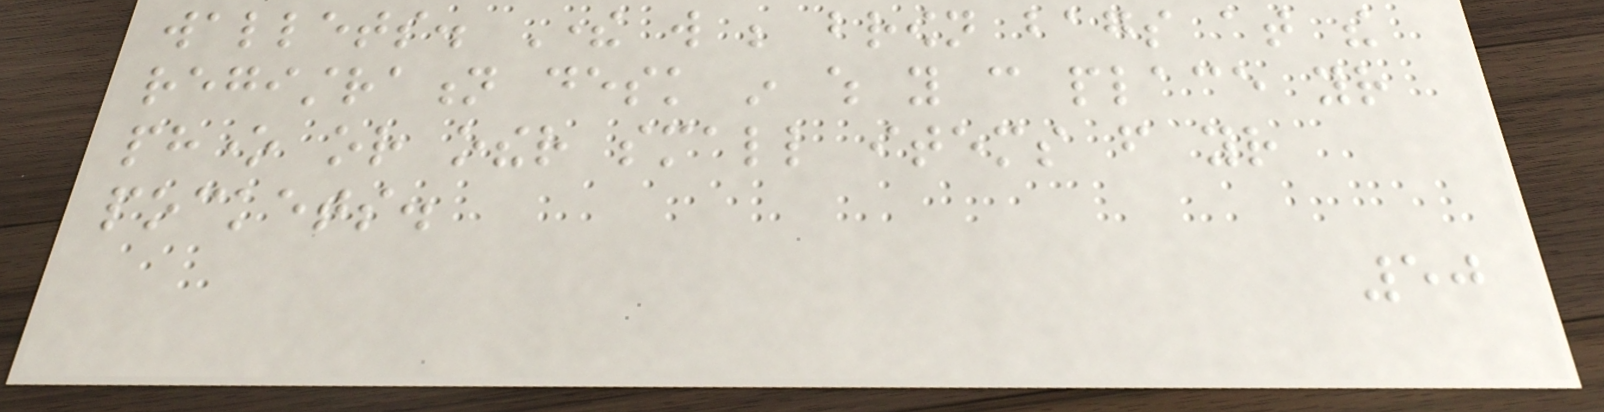wallets. There will be brown bags at the
registration desk in which you can place your
phone or other small items from your
pockets.
50
